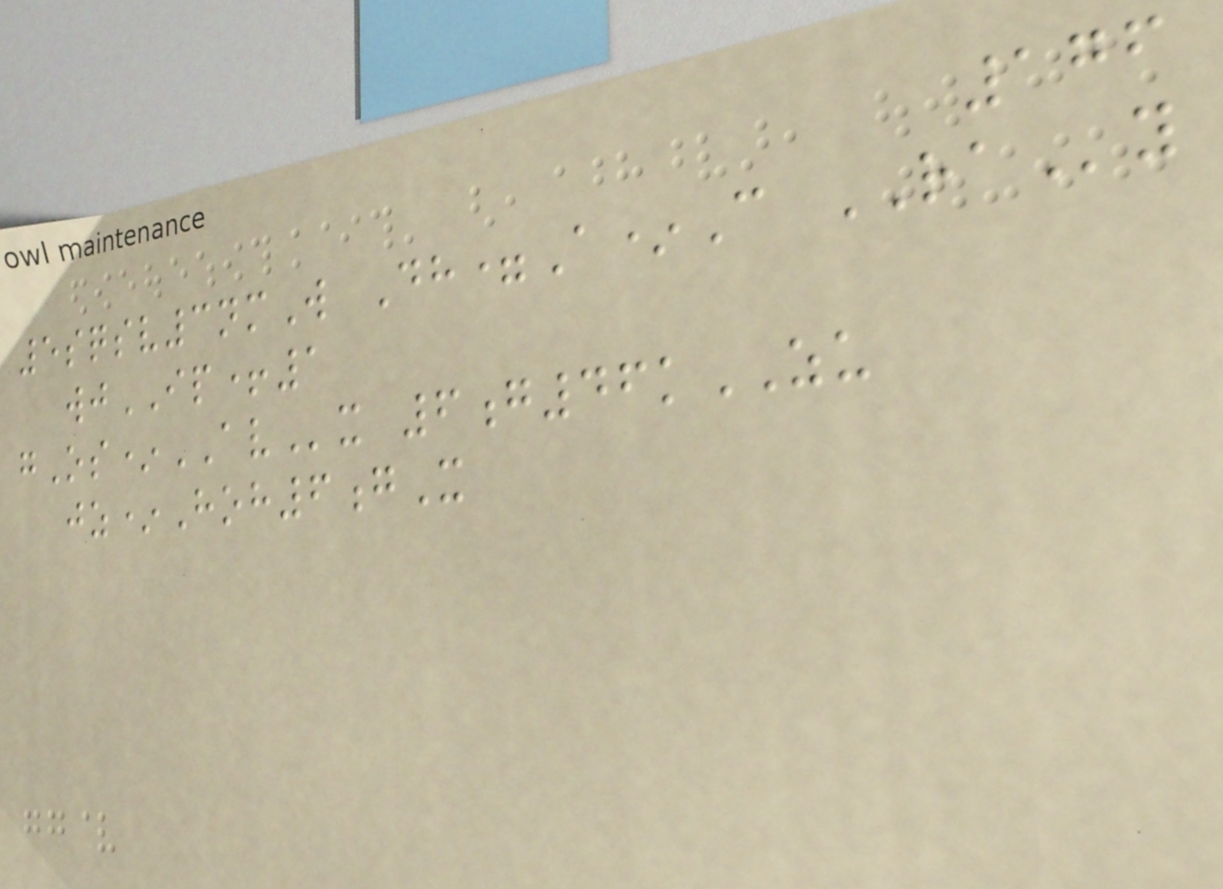176
5sqsv3nmW Dh=A*C RAy
wjIP+1
gOs*AVx 6g46kZU
jz*Hoh6gX
